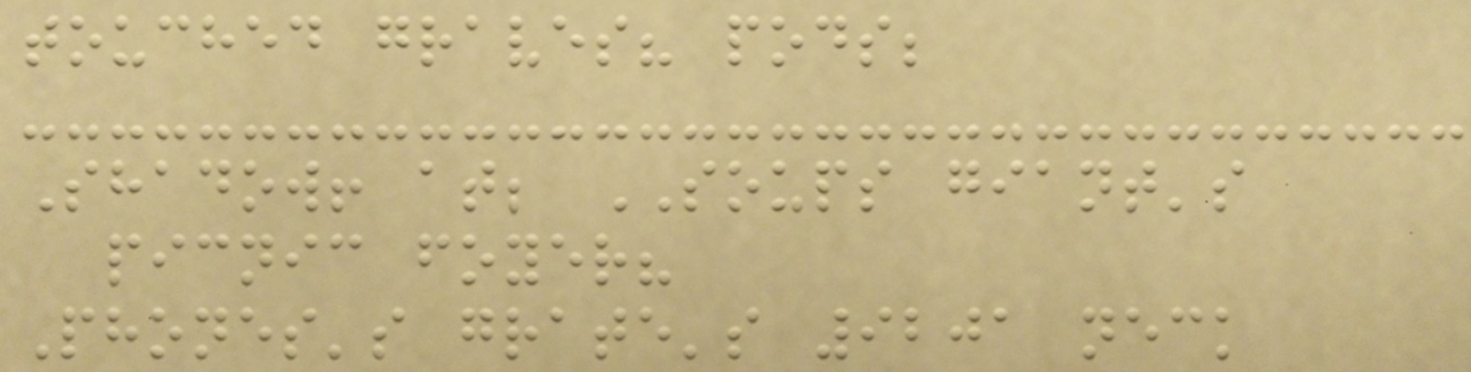touched graves? pods;
Shadow! at; SOUPS giant's
picnic foyer?
Phones's grate's 9201 neck
